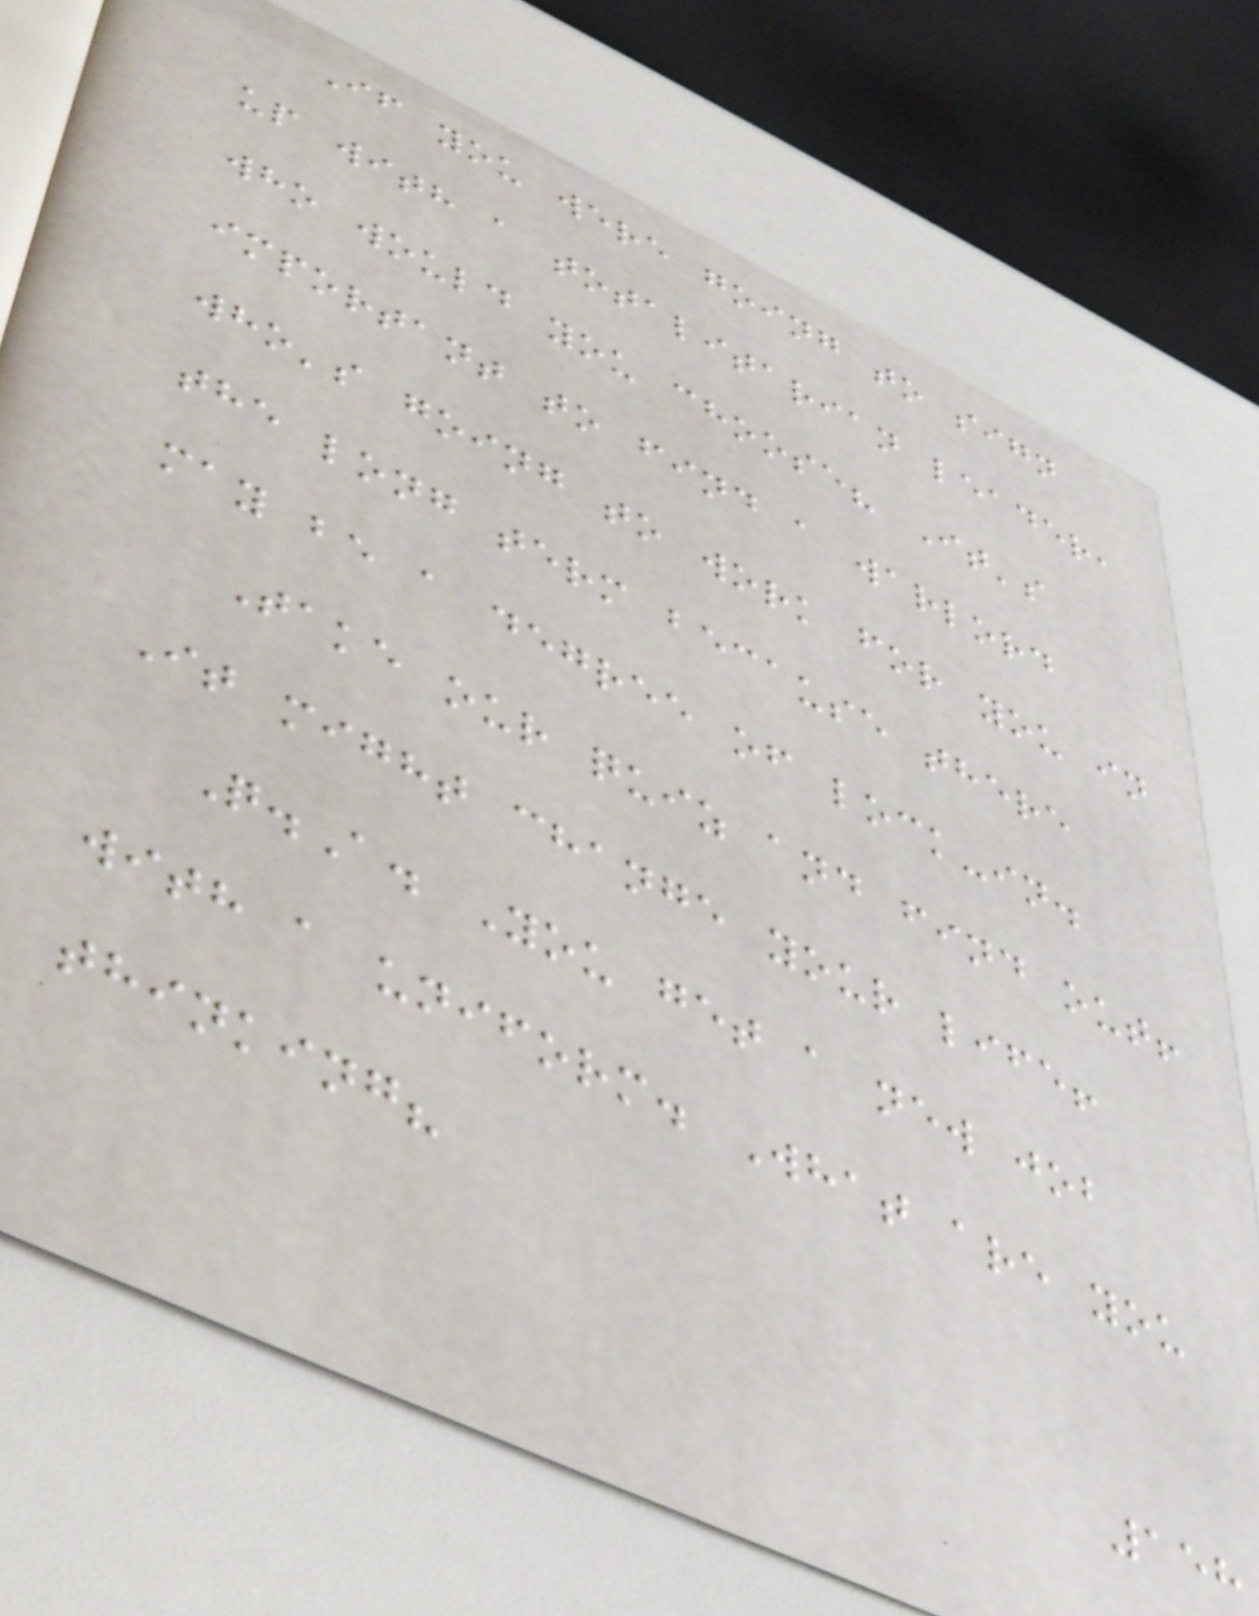If you were going to sign
up with a totalitarian leader,
who would you choose? It's
important to find a warlord
who's going to work for you in
the long term because there
may be a degree of lock-in.
Take our quiz and find out!
It might change your life!
Q.A. You get a new job
with a uniform. What are you
thinking?
158
